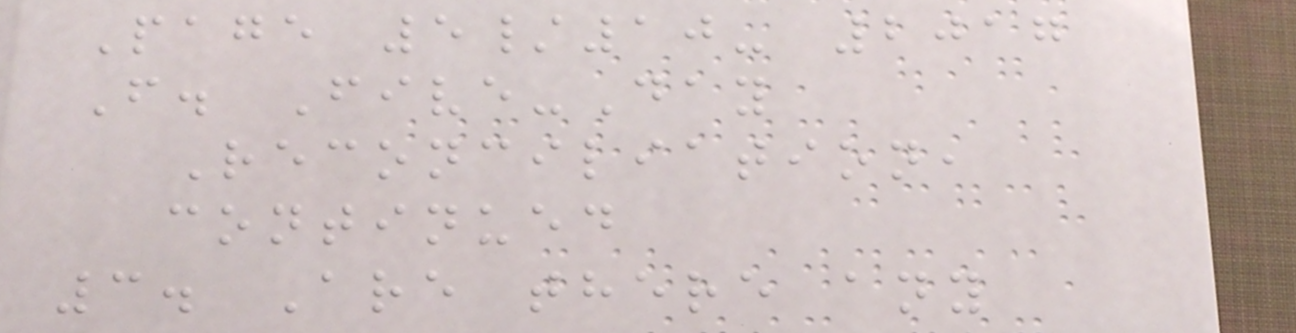Page 5/10- 2017
F. Five-Day
Reconciliation,
continued
3. Are there any
